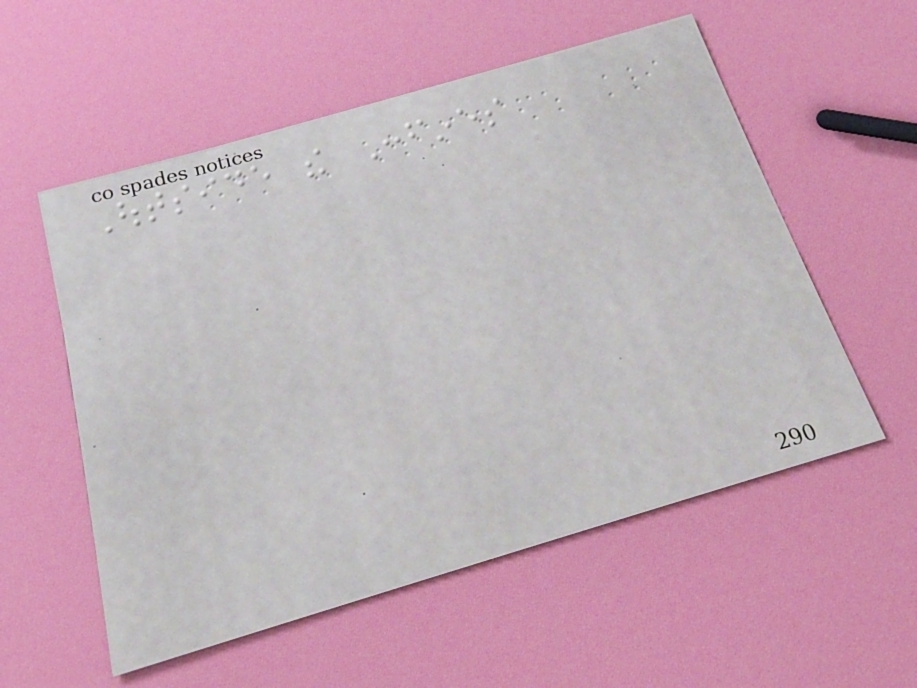Outside the Confines
